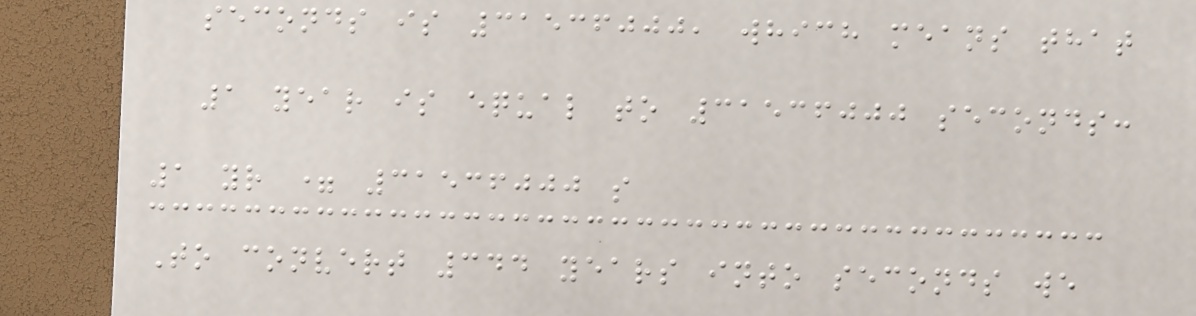seconds is 31536000, which means that
1 year is equal to 31536000 seconds:
1 yr = 31536000 s
To convert 344 years into seconds we
